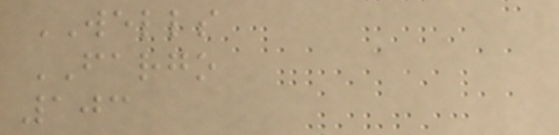WELLS
FARGO
103
